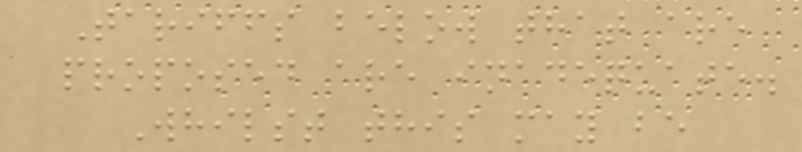Tariffs below that are
proposed are inadequate.
Whilst this may be
